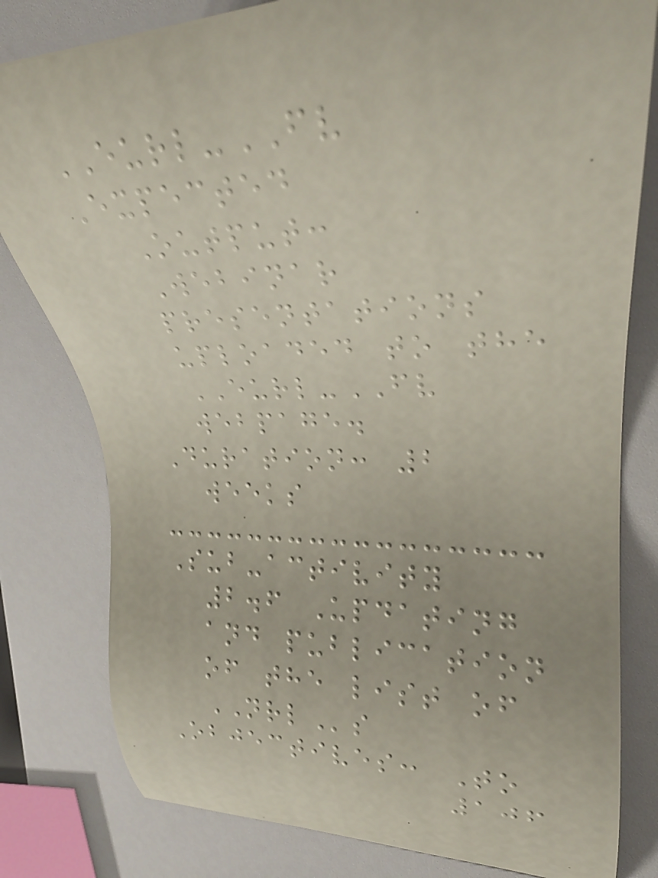EURL-FV
Expected
Output:
Webinar
presentations
uploaded to the
EURL-FV
webpage.
Duration: 2
weeks
Sub-activity
2.6 Updating
and publication
of the list of
NRLs
Objectives: To
106
